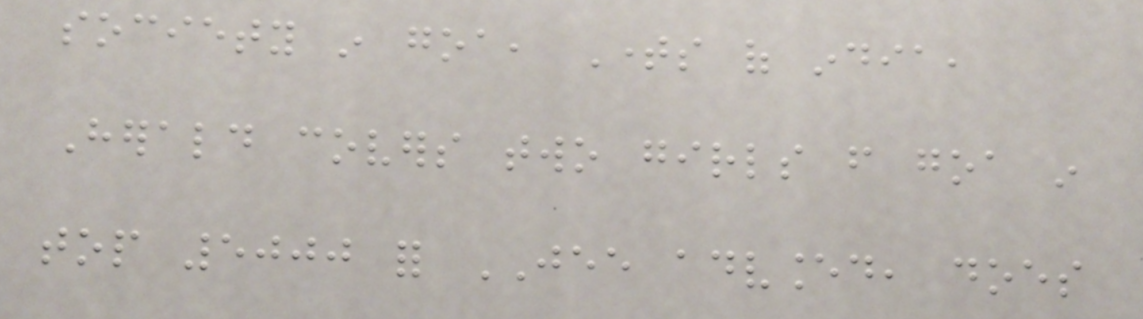society in goa, Times of india,
Herald covers two girls from goa in
top 5000 for JEE advanced, does
